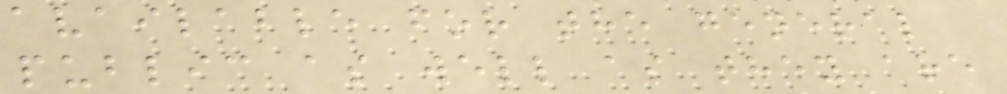available for the general
public as well as they are
